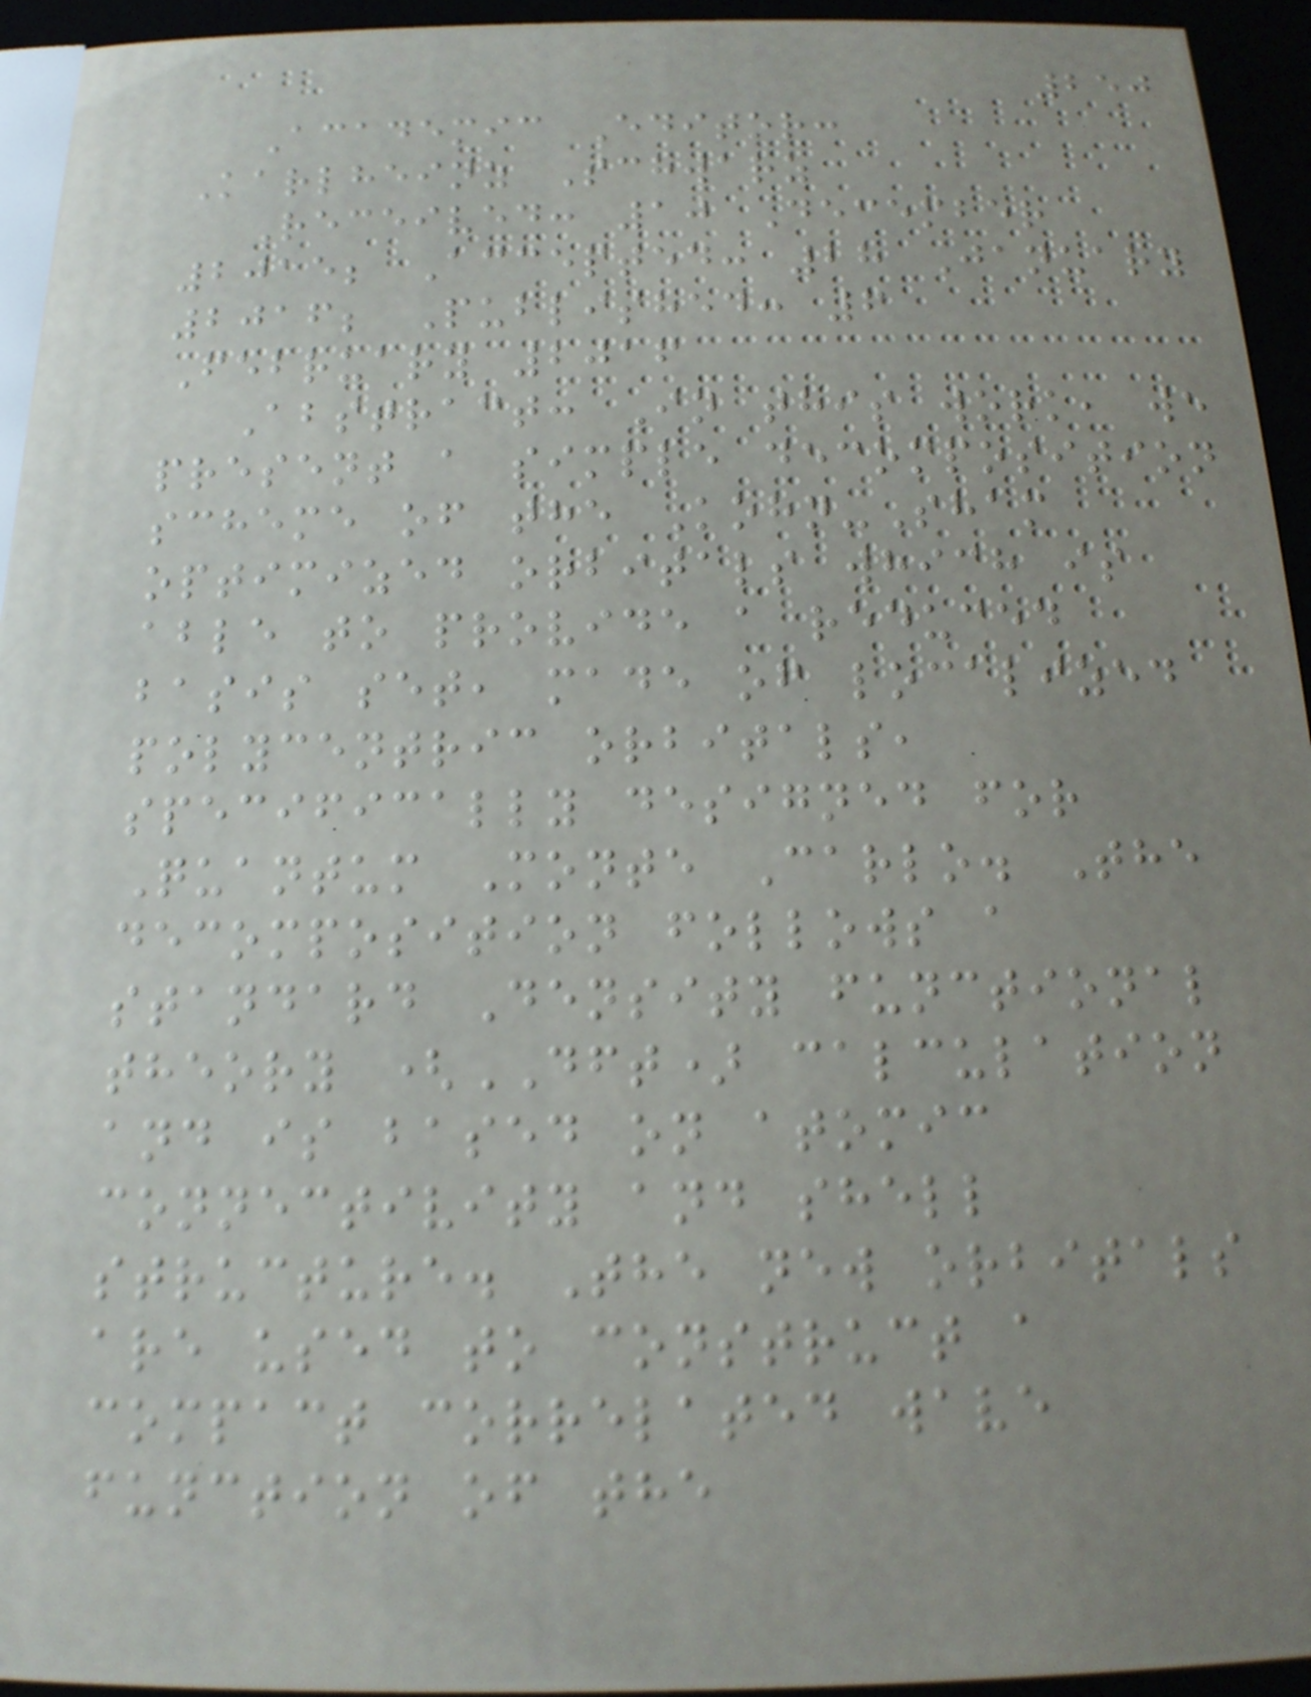250
Academic Editor:
Karlheinz Schwarz
Received: 10 December
2015; Accepted: 28 January
2016; Published: 6
February 2016
Abstract: In this work, we
present a simple decomposition
scheme of the Kohn-Sham
optimized orbitals which is
able to provide a reduced
basis set, made of localized
polycentric orbitals,
specifically designed for
Quantum Monte Carlo. The
decomposition follows a
standard Density functional
theory (DFT) calculation
and is based on atomic
connectivity and shell
structure. The new orbitals
are used to construct a
compact correlated wave
function of the
